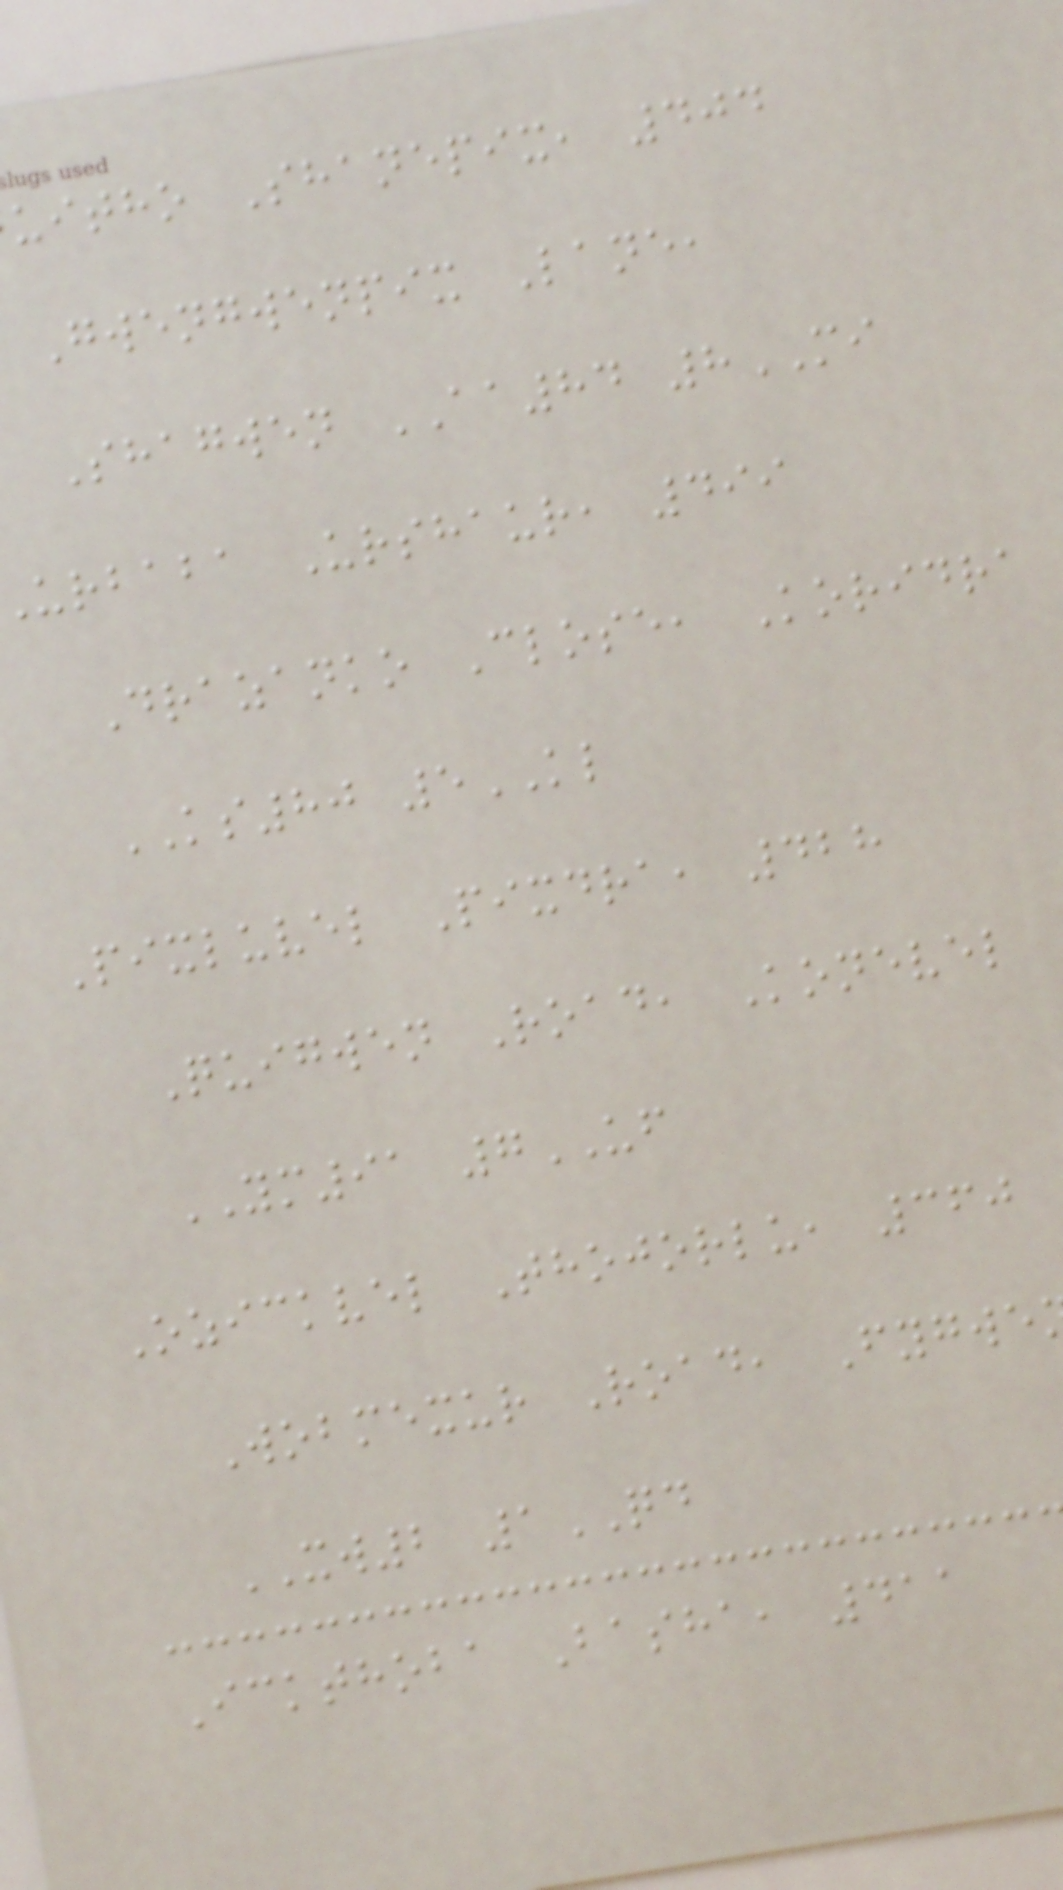uitho Shanepix, 404
Gwengwenpix Lane,
Shagwen AA84 8MI
urbaba Urshaur, 499
Drazanko Close, Koridra
KS80 5KL
Pixluvel Pixdra, 428
Quigwen Road, Konevel
YM91 7UF
Ozickvel Thojorlu, 360
Wobmexur Road, Fygwe
XW2 1QD
Ickthoba Basha, 411
